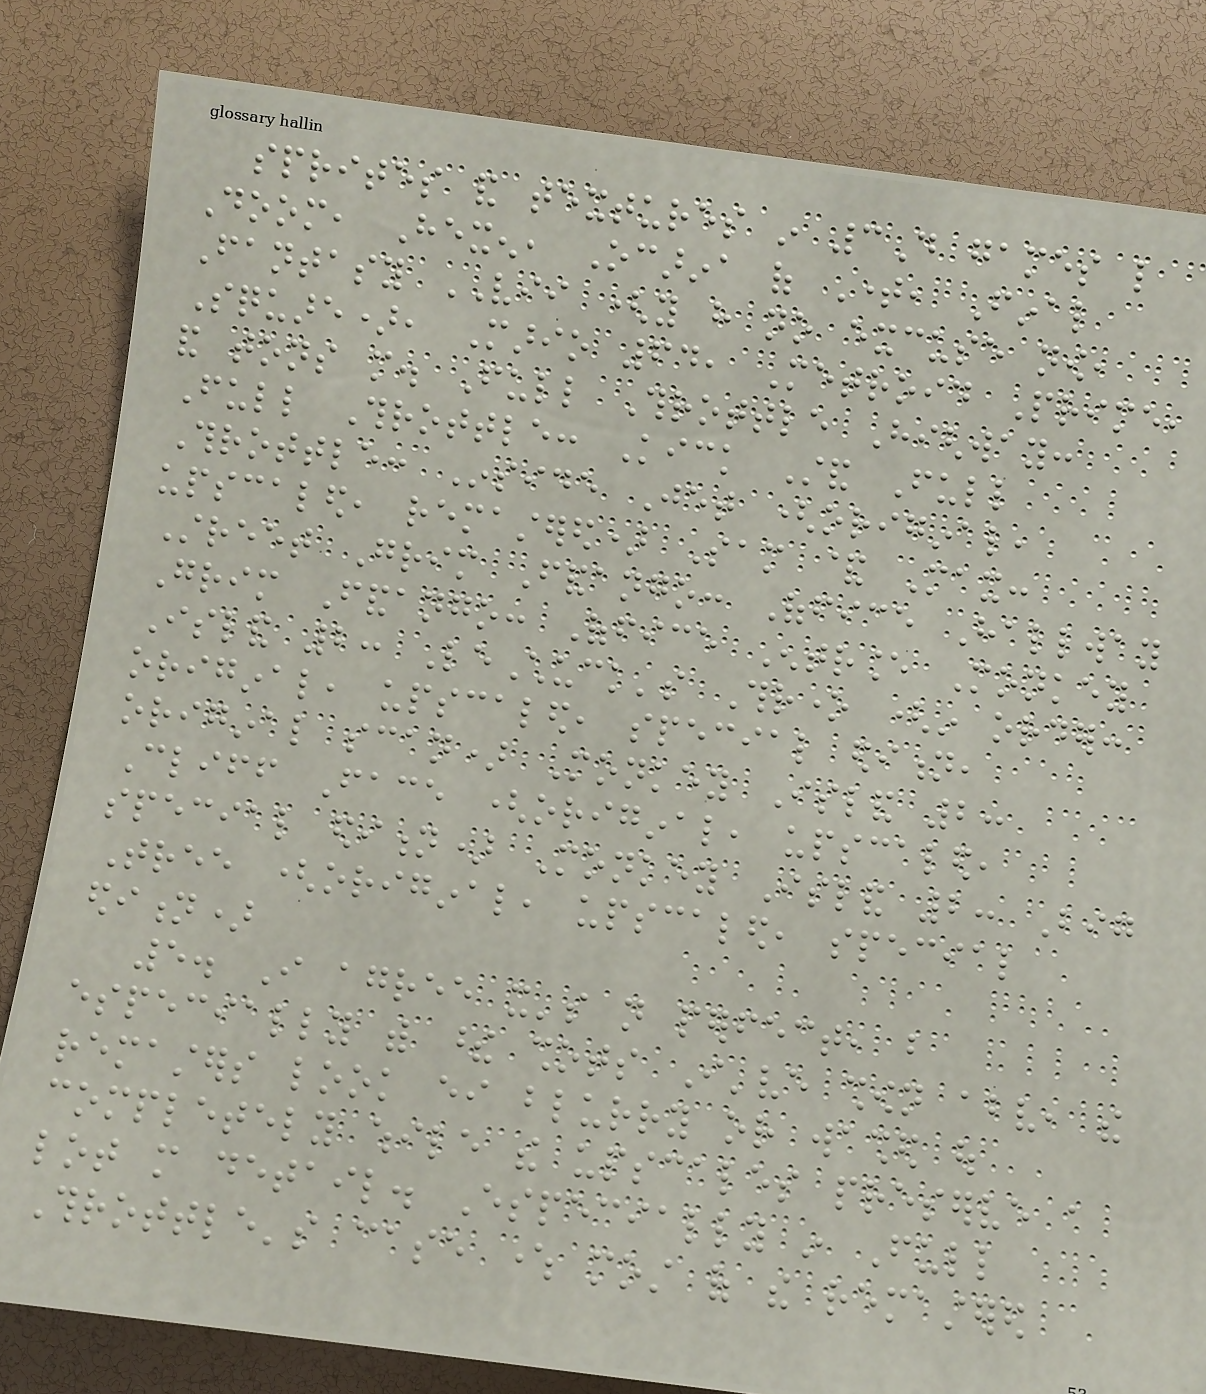sprites and textures in 3D games like
Doom, Hexen, Ocarina of Time, Final
Fantasy VII (you have no excuse now,
Square), Mario 64, Metroid Prime,
and tons more. Full Throttle Highway:
Full Throttle: Kick Stand Full
Throttle: Inside Jet (original,
upscaled, remastered) Sam & Max:
Street Grim Fandango: Office Hallway
Grim Fandango: Office Entrance Monkey
Island 2: LeChuck's Throne (in order:
original, upscaled, special edition,
original scan) Monkey Island 2:
Cliff Face (original, upscaled,
special edition) Monkey Island 2: Big
Tree (original, upscaled, special
edition)
5. I agree it's not perfect, but
especially with these shots I've shown above, the
remasters look either blurry or washed out
completely while the upscales preserve a
lot more detail. Especially in Full
Throttle's case where most of the remastered
